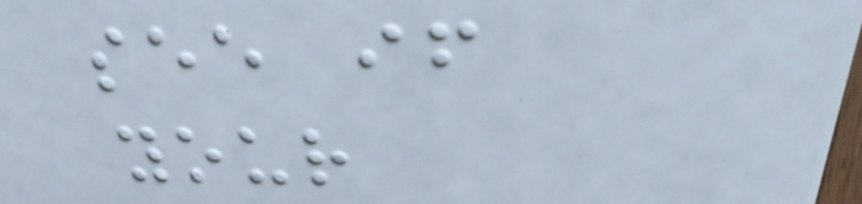see if
your
